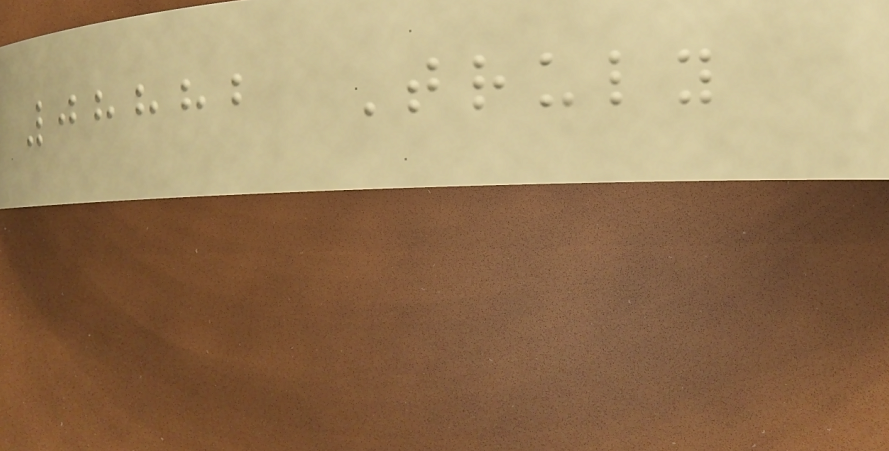08882 Truly
